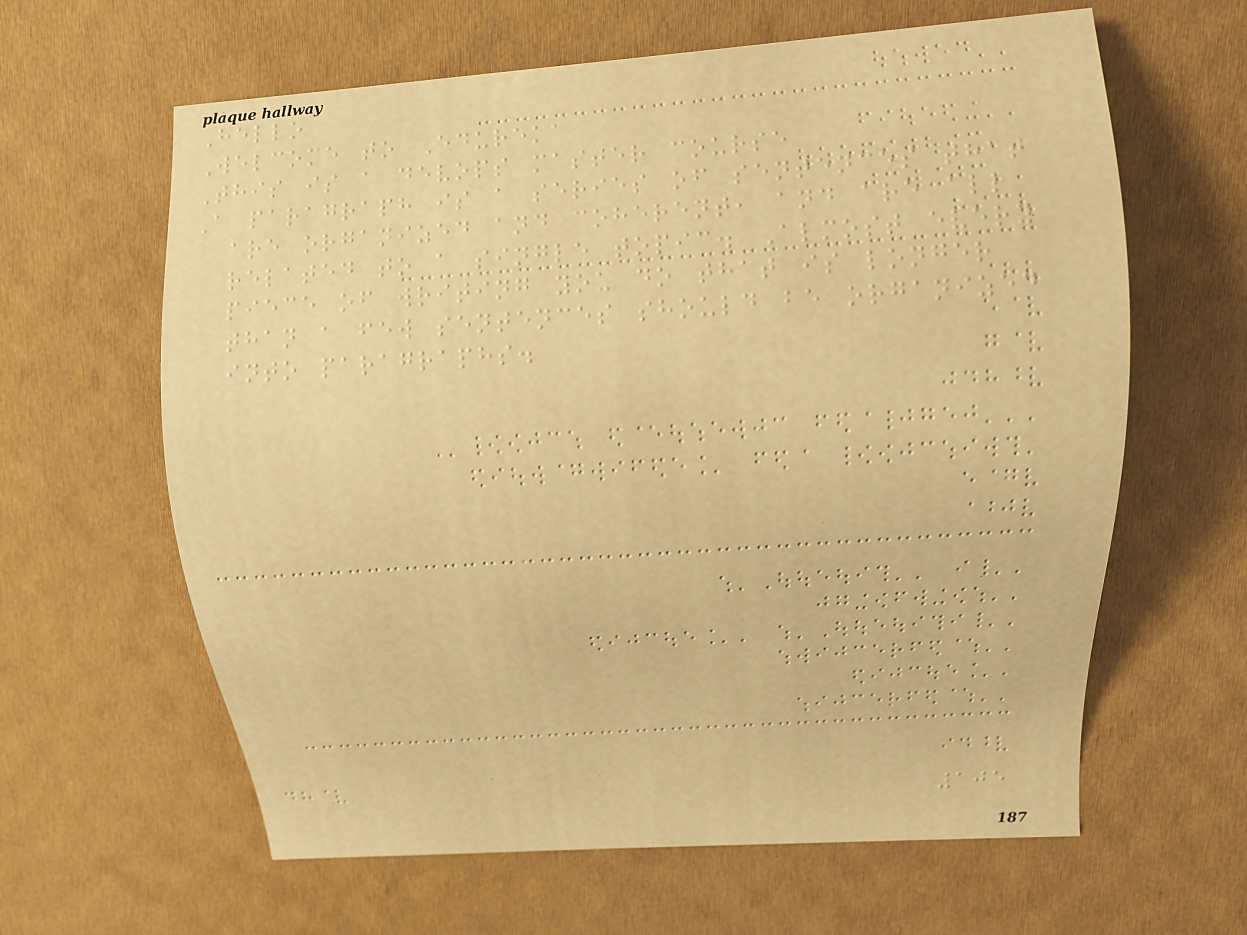Hello
Welcome to Edureka
This is a devops master course
A paragraph is a series of sentences that
are organized and coherent, and are all
related to a single topic. Almost every
piece of writing you do that is longer
than a few sentences should be organized
into paragraphs.
105
